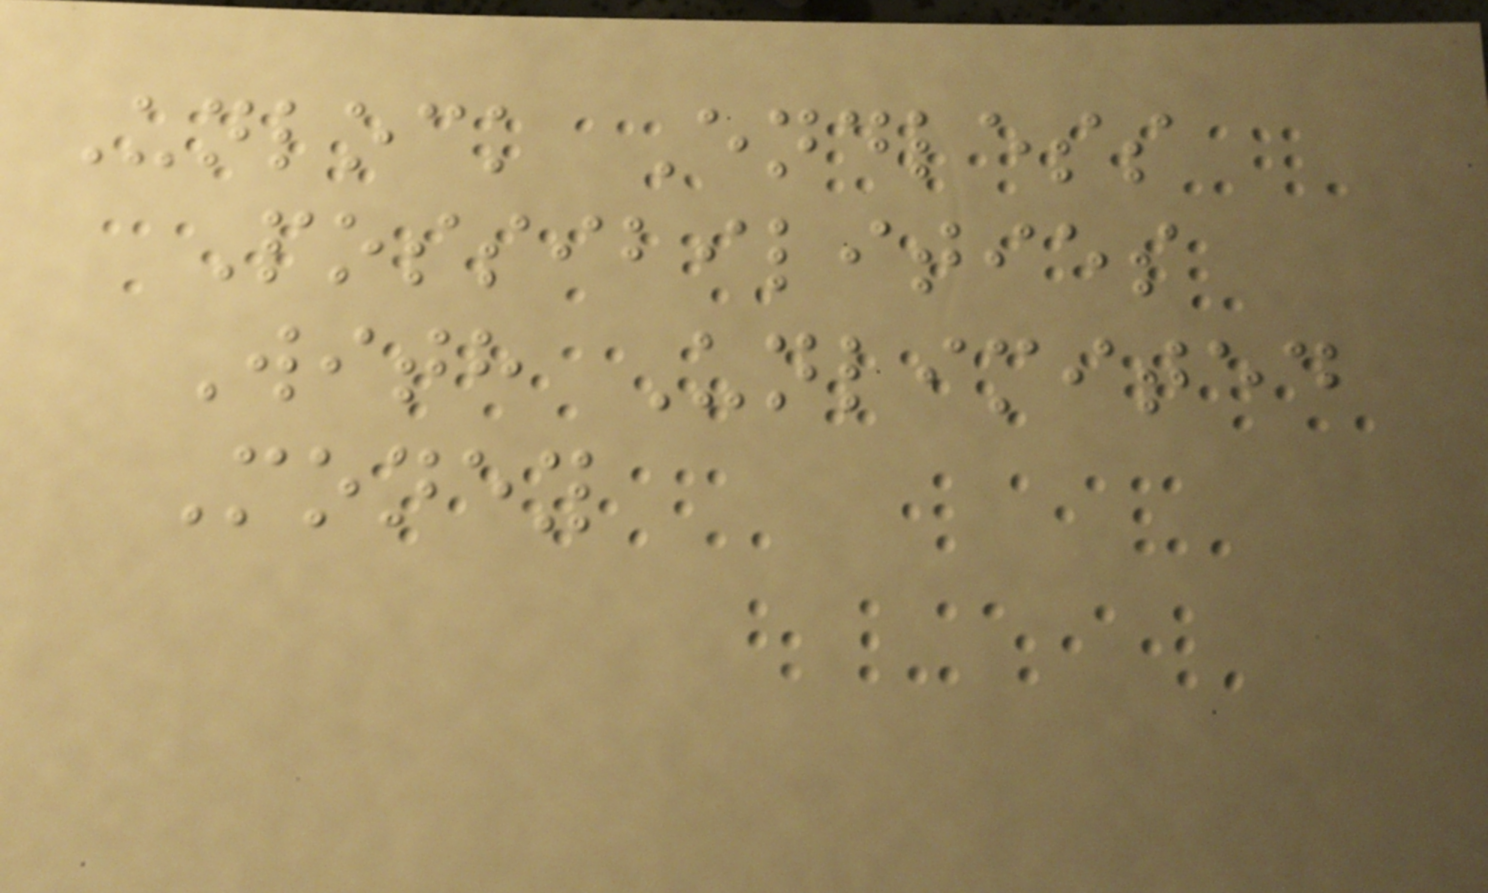Unlock Endless
Possibilities
With Unlimited
Money
